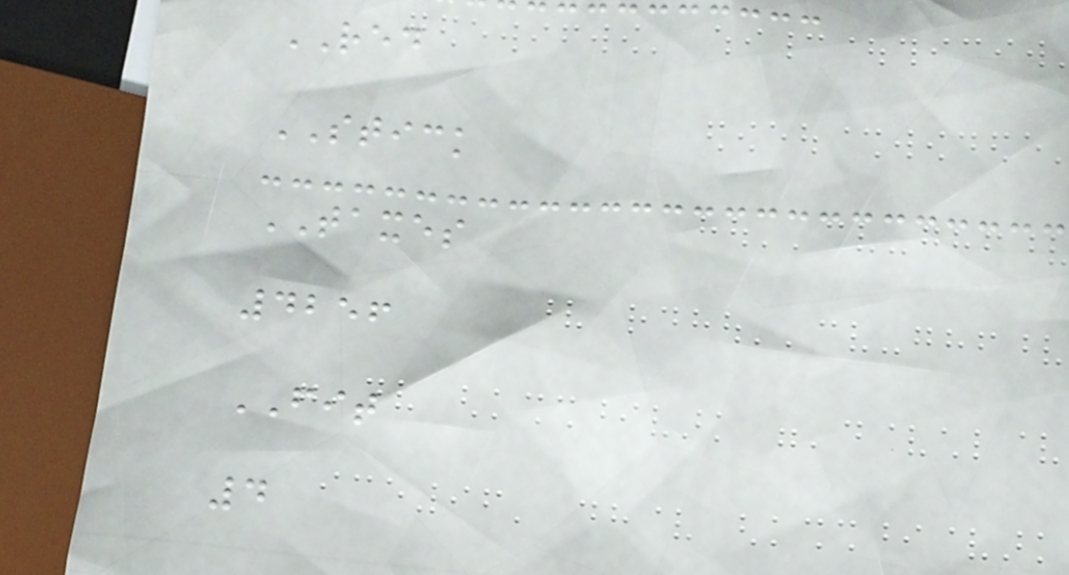RED
STICK
TAXES
4256
FIT
4
